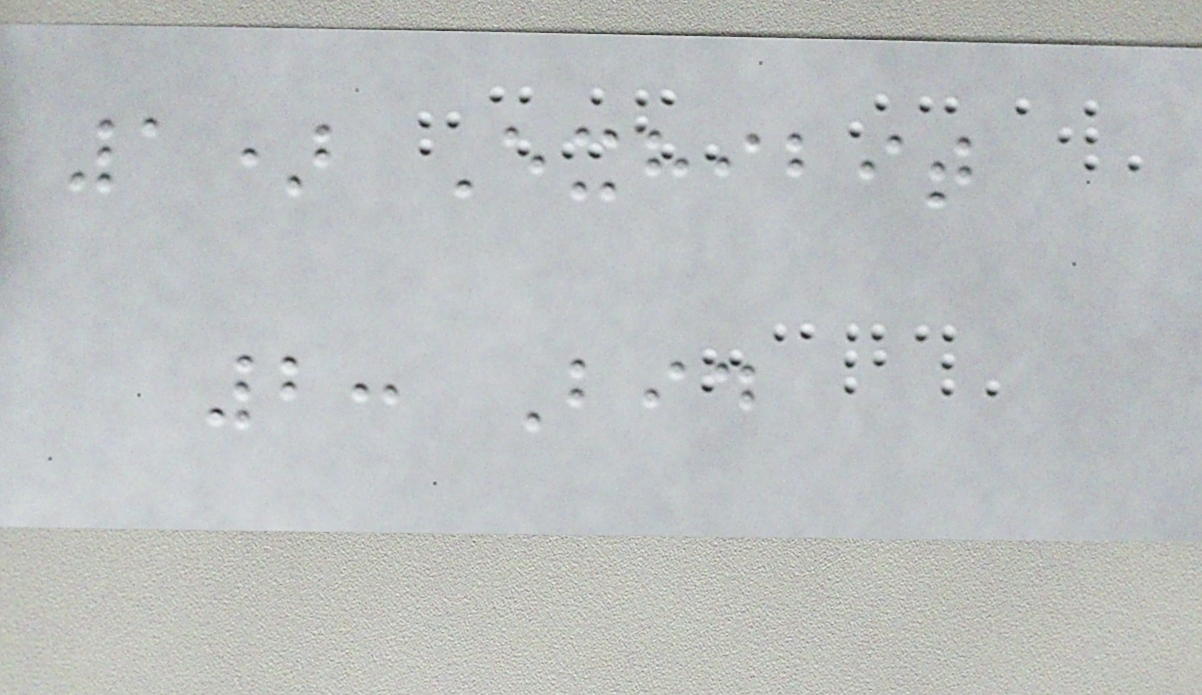1) Exhibit
2: Bid
